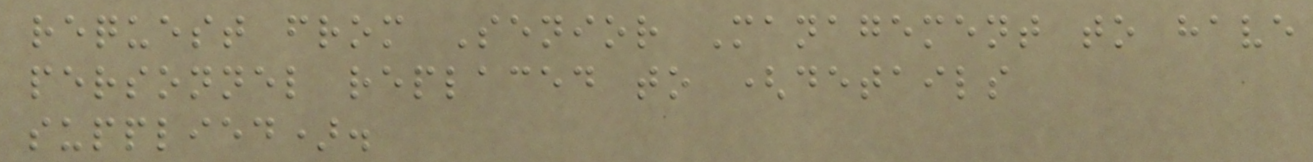request from Senior Management to have
personnel replaced to (details
supplied).
